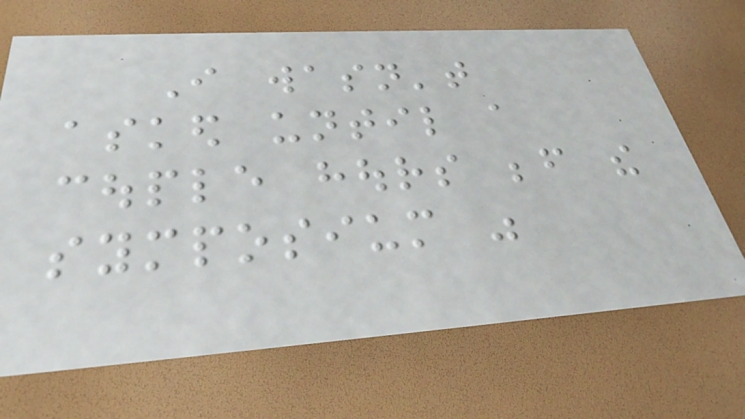I wasn't
asked until a
couple hours before the
symposium was
